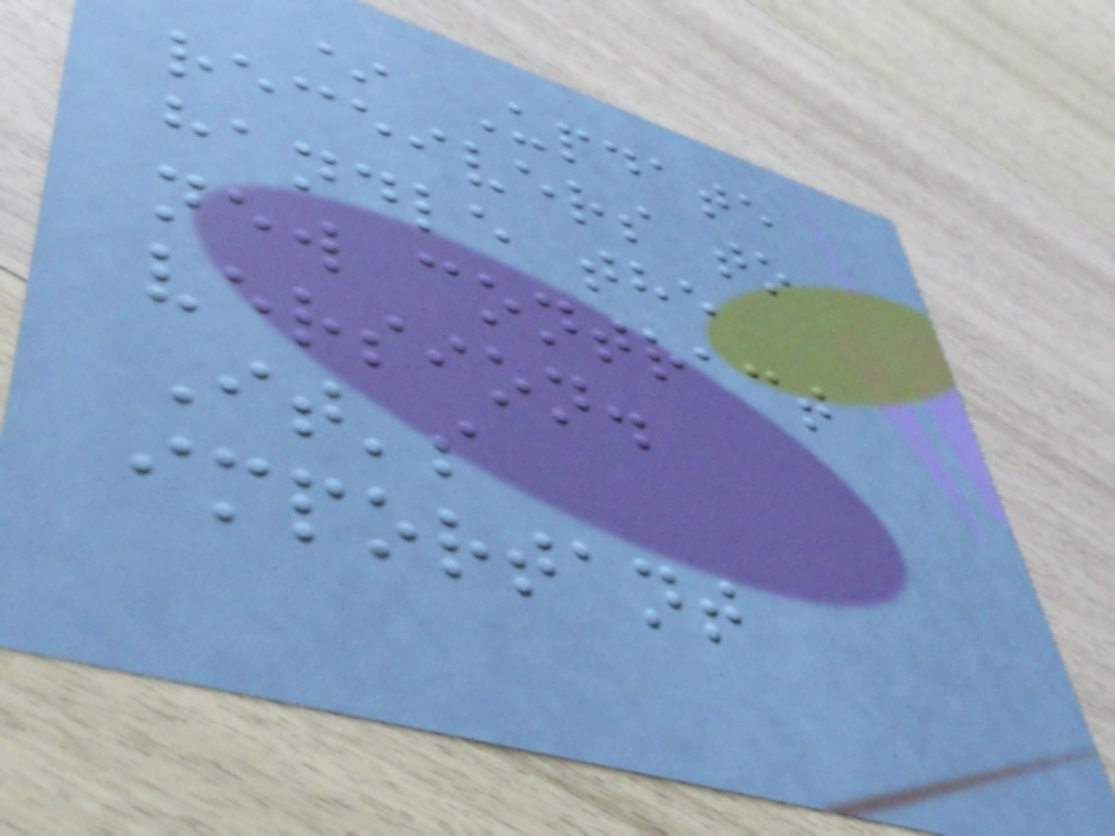* Update
receivers to
handle the
new contract
version.
It's
important
